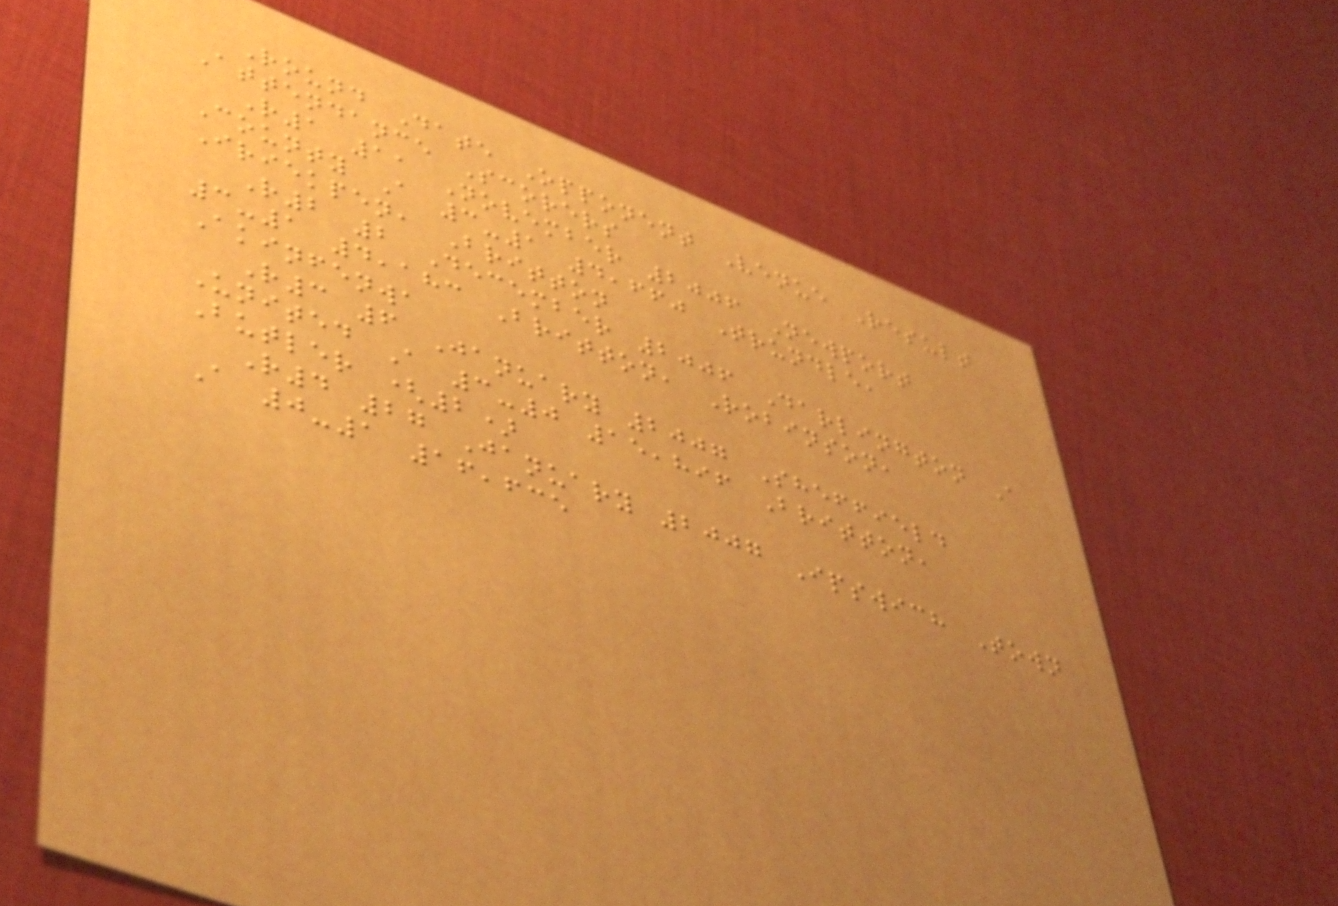Round Date Opponent Venue Result
Attendance Scorers
R1 11 November 2006 Newport
County A 3-1 4,660 Trundle,
Iriekpen, Britton
R2 2 December 2006 Darlington A
3-1 4,183 Britton, Robinson,
Akinfenwa
R3 6 January 2007 Sheffield
United A 3-0 15,896 Britton,
Butler (2)
R4 27 January 2007 Ipswich Town
A 0-1 16,635
